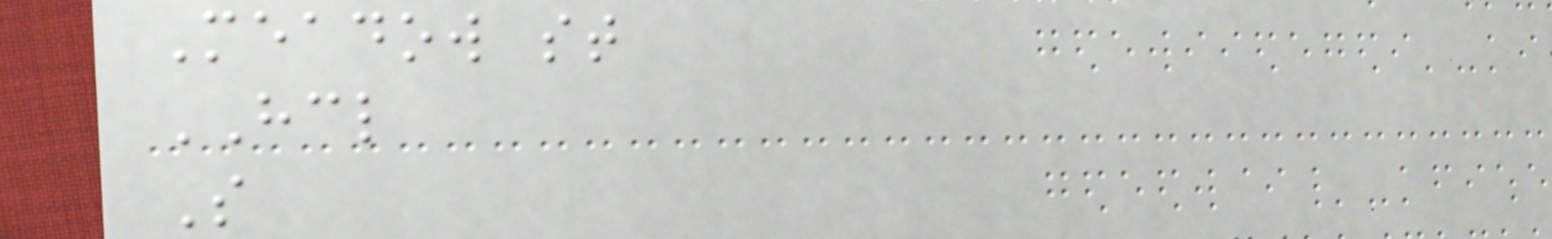Meadow st
HCL
S
